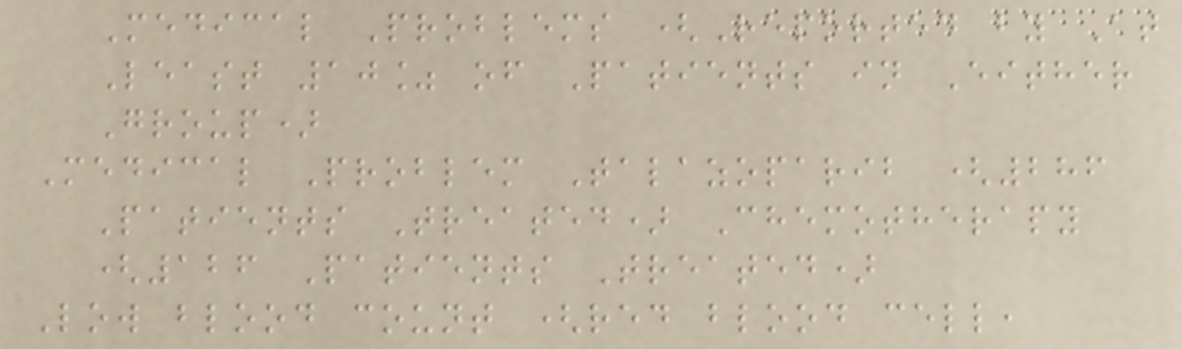Medical Problems (Reported by At
Least 10% of Patients in Either
Group)
Medical Problem Talazoparib (286
Patients Treated) Chemotherapy
(126 Patients Treated)
Low blood count (red blood cell,
